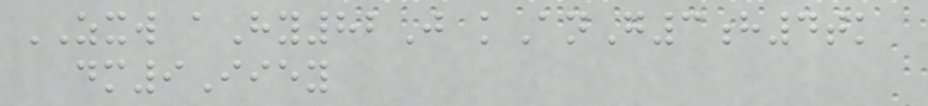ZXW aHy82J kAnG3h4tk
dm9Iiey
